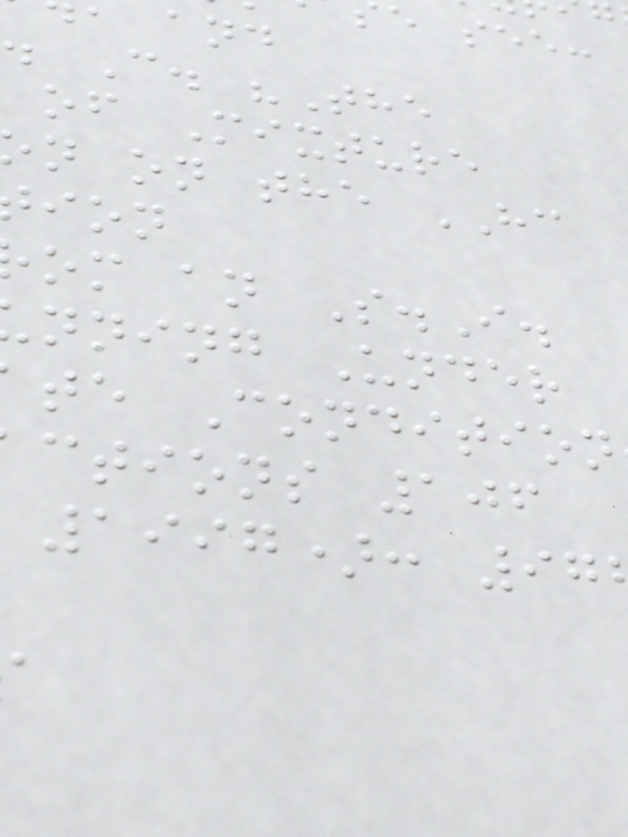. C. "The
of Mixture
n on the HC
om an S.I.
nning Under
te Condition
ctions 106
1997): 97
